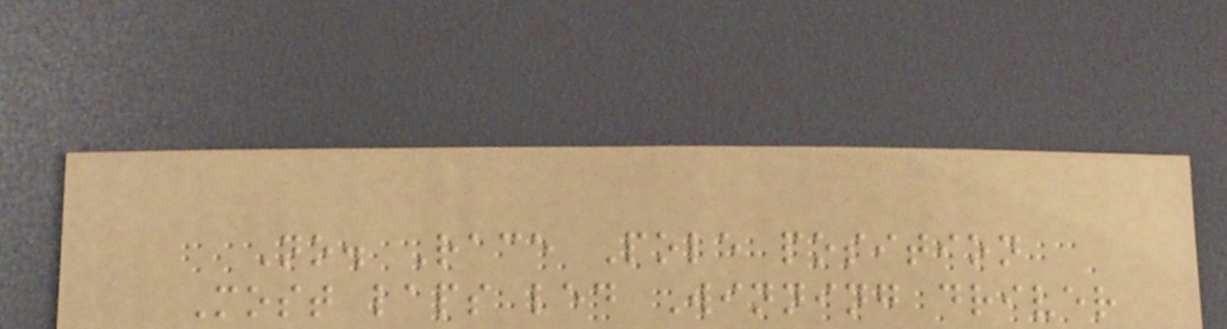No. Race Pole position
Most laps led Winning driver
